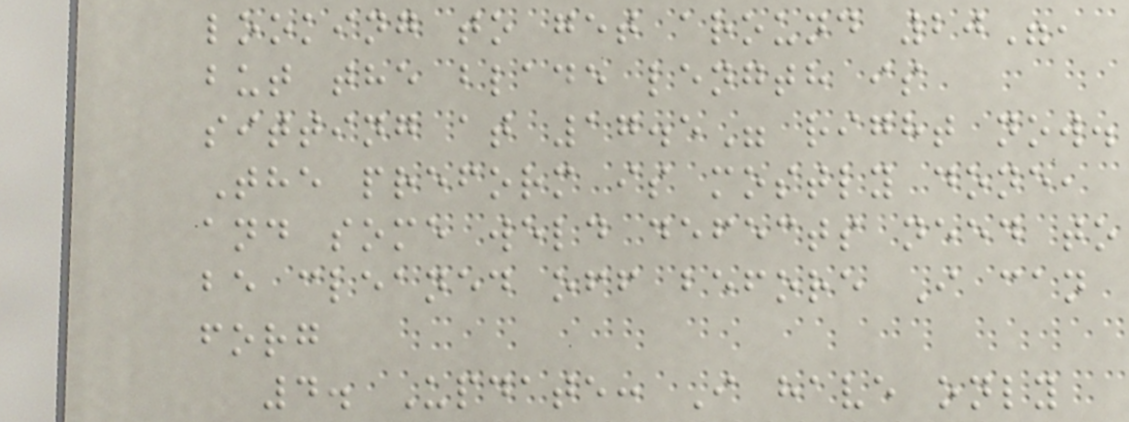looking to get around 20",
but the blade length is
sitting at 17.5" right now.
The preform is mostly done,
and some weld defects need to
be cleaned off before I can
forg
4. Update: I have only
